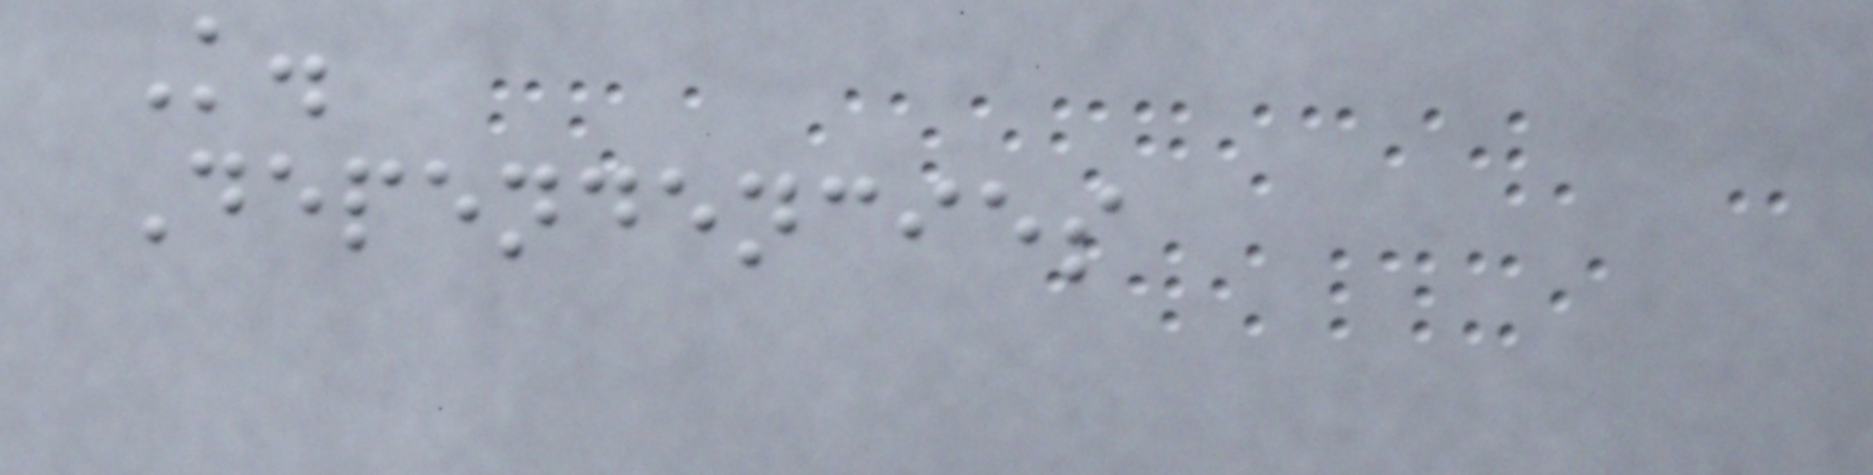K.
Dependencies
